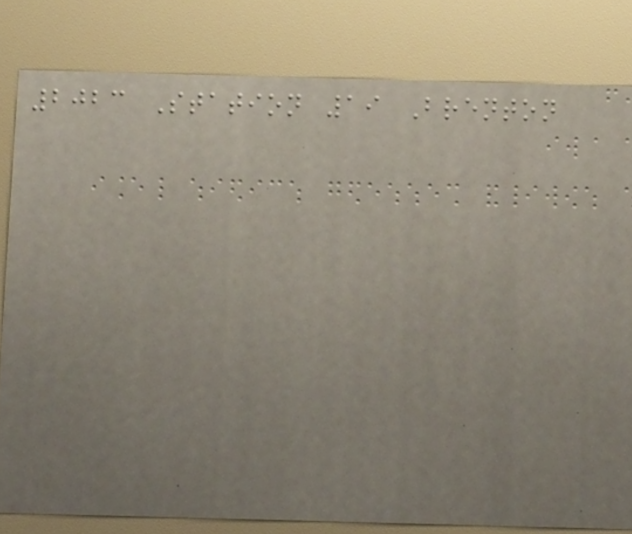2023 Station 19 Brenton
